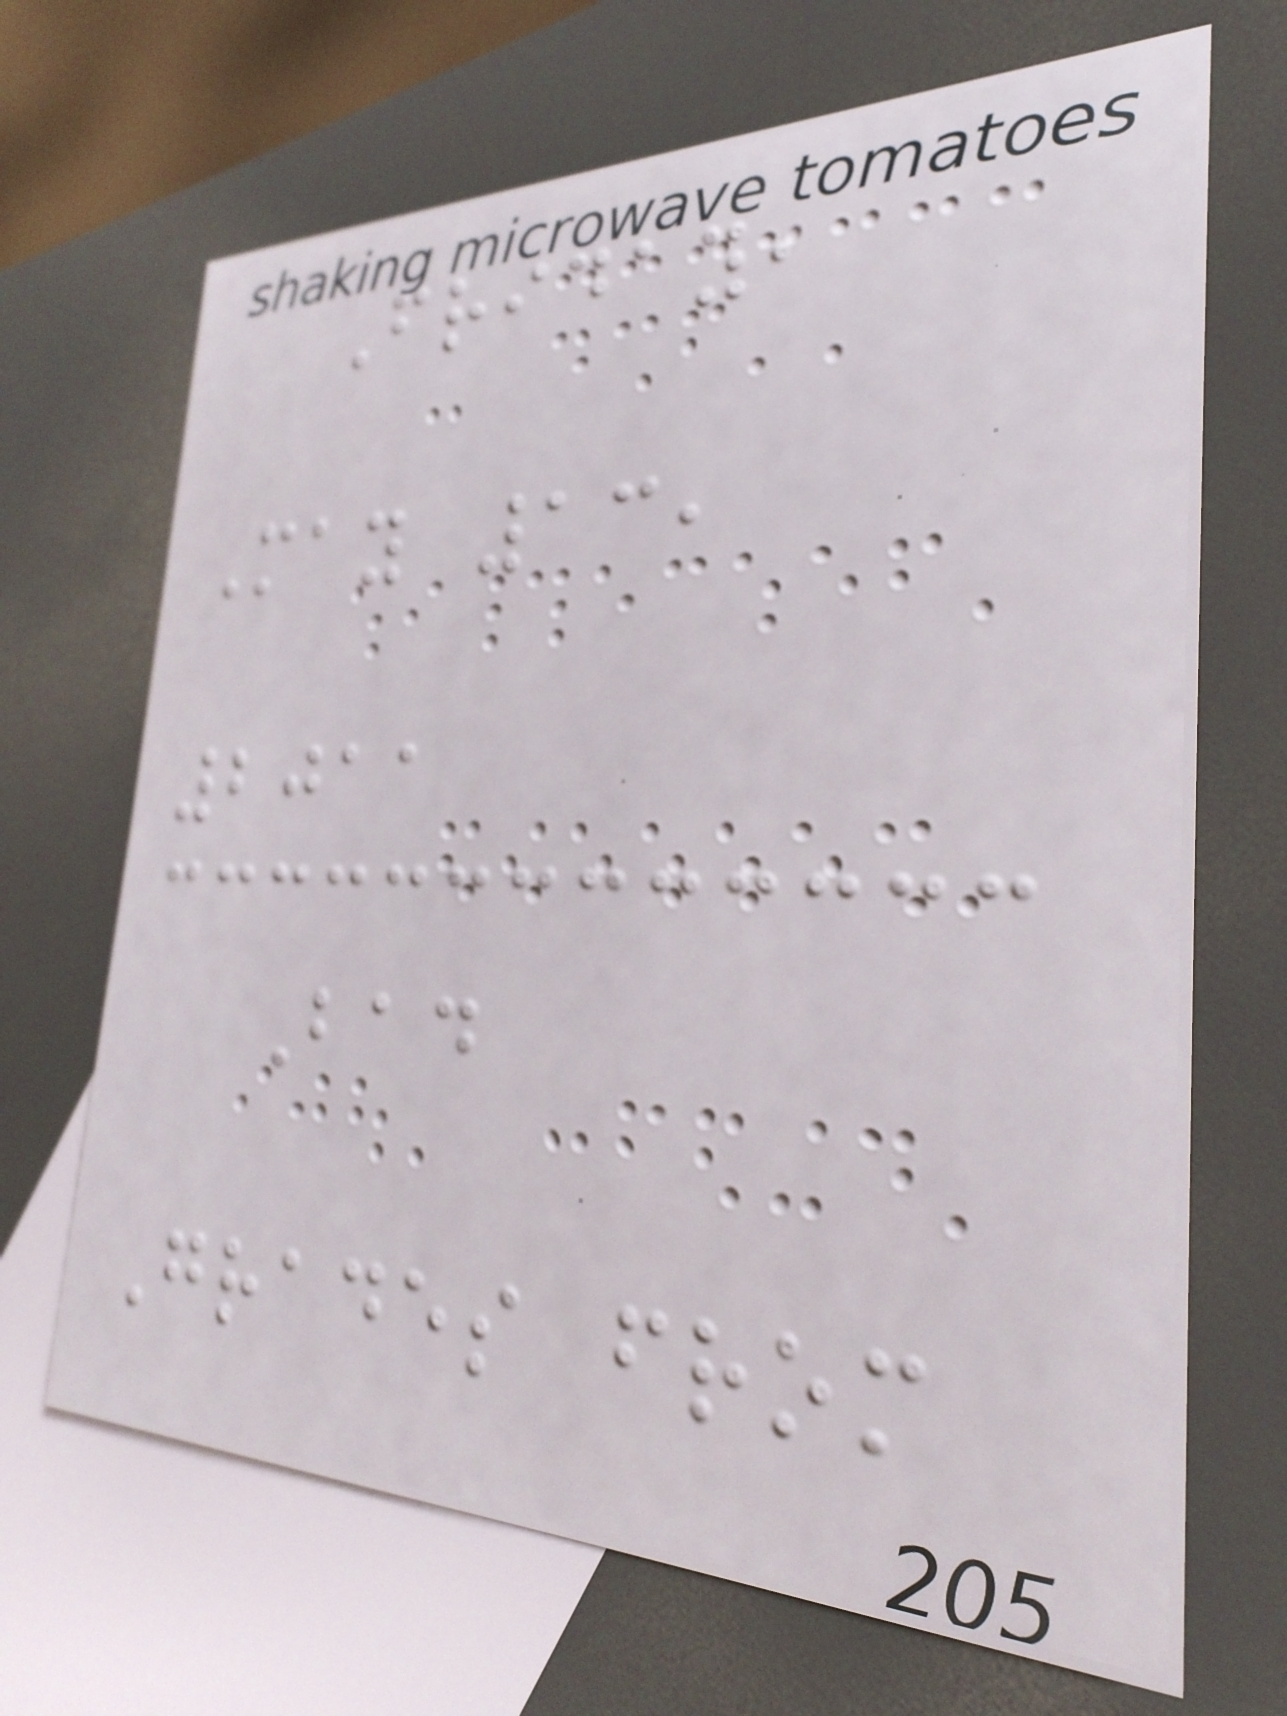Friday,
May 13,
2011
Bad
Grades from
